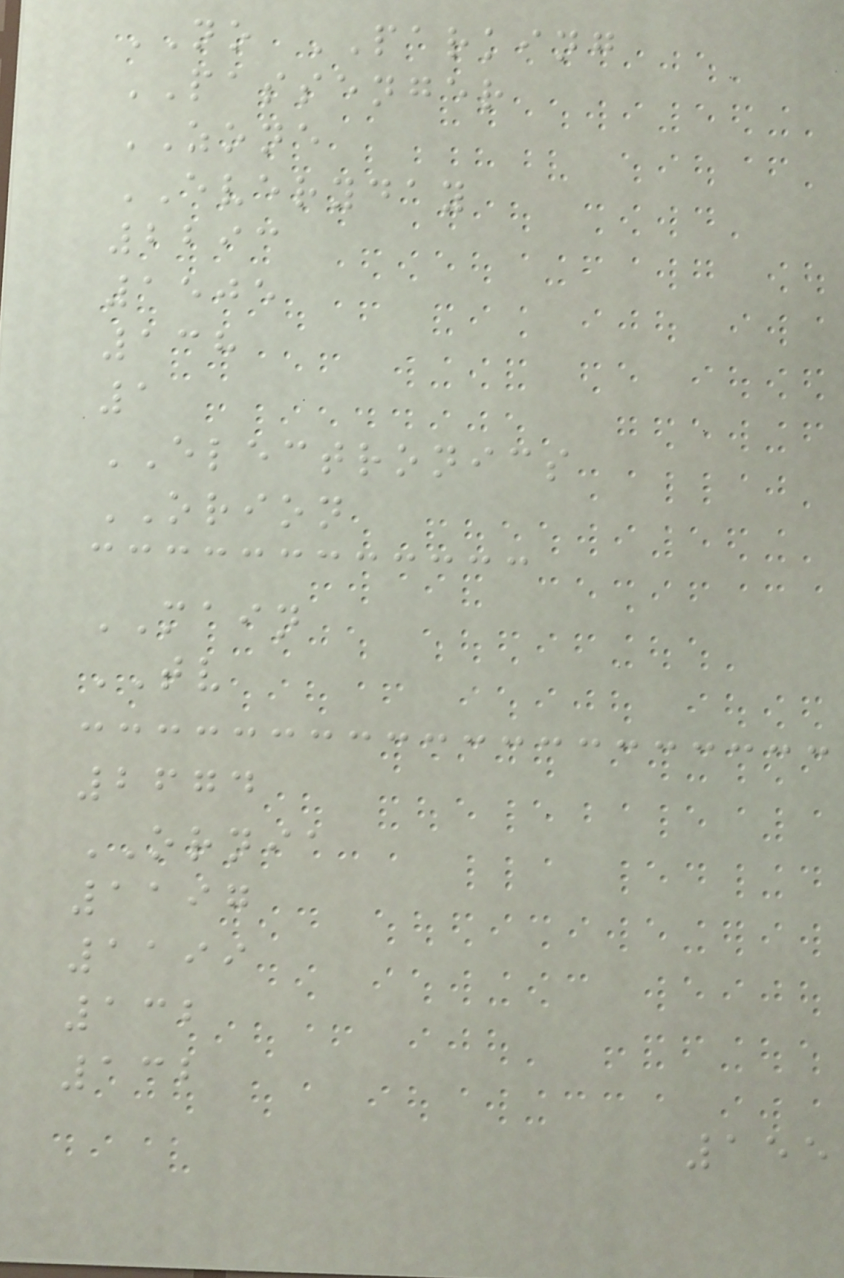NO PARKING
PASSENGER
ZONE
EVERYDAY
2293
1505
138
1
ELECTRONICS
ORION
MAIN
TV
2674
ORNIA
1197
1199
132
132
155
